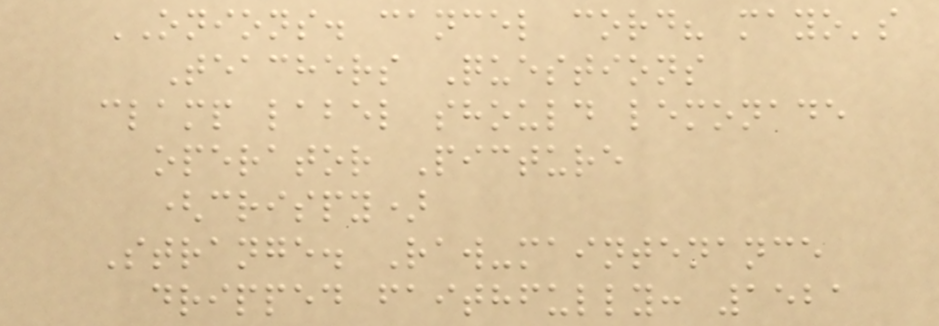ONIONS. cancel cord? mayo's
Teachers Questions
clamp label should lemonade
operator Picture
(crispy)
Strange. Raw-maintenance
dripped faithfully: 1521
